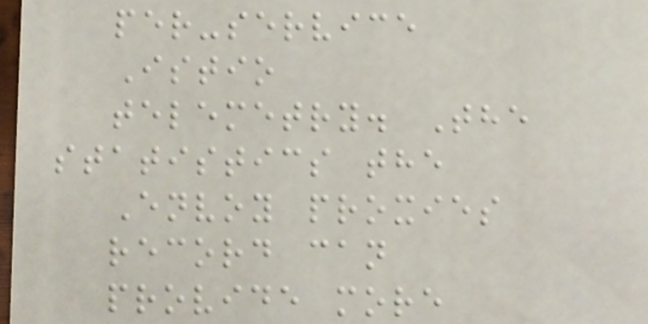per-service
Istio
telemetry. The
statistics the
Envoy proxies
record can
provide more
